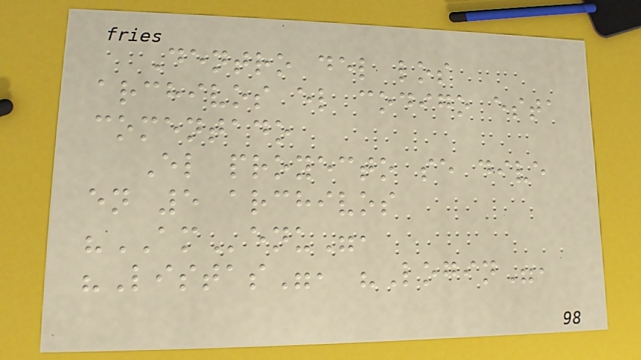Dentro del los
archivos el codigo esta
comentado
El proyecto se dive
en 5 archivos
"AMenu",
"Listas", "Login",
